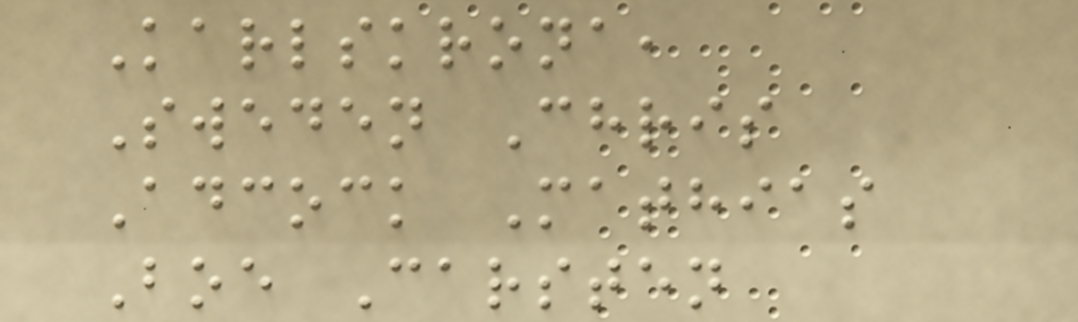Karlskrona,
Sweden Chris
Adcock Mathias
Boe Carsten
